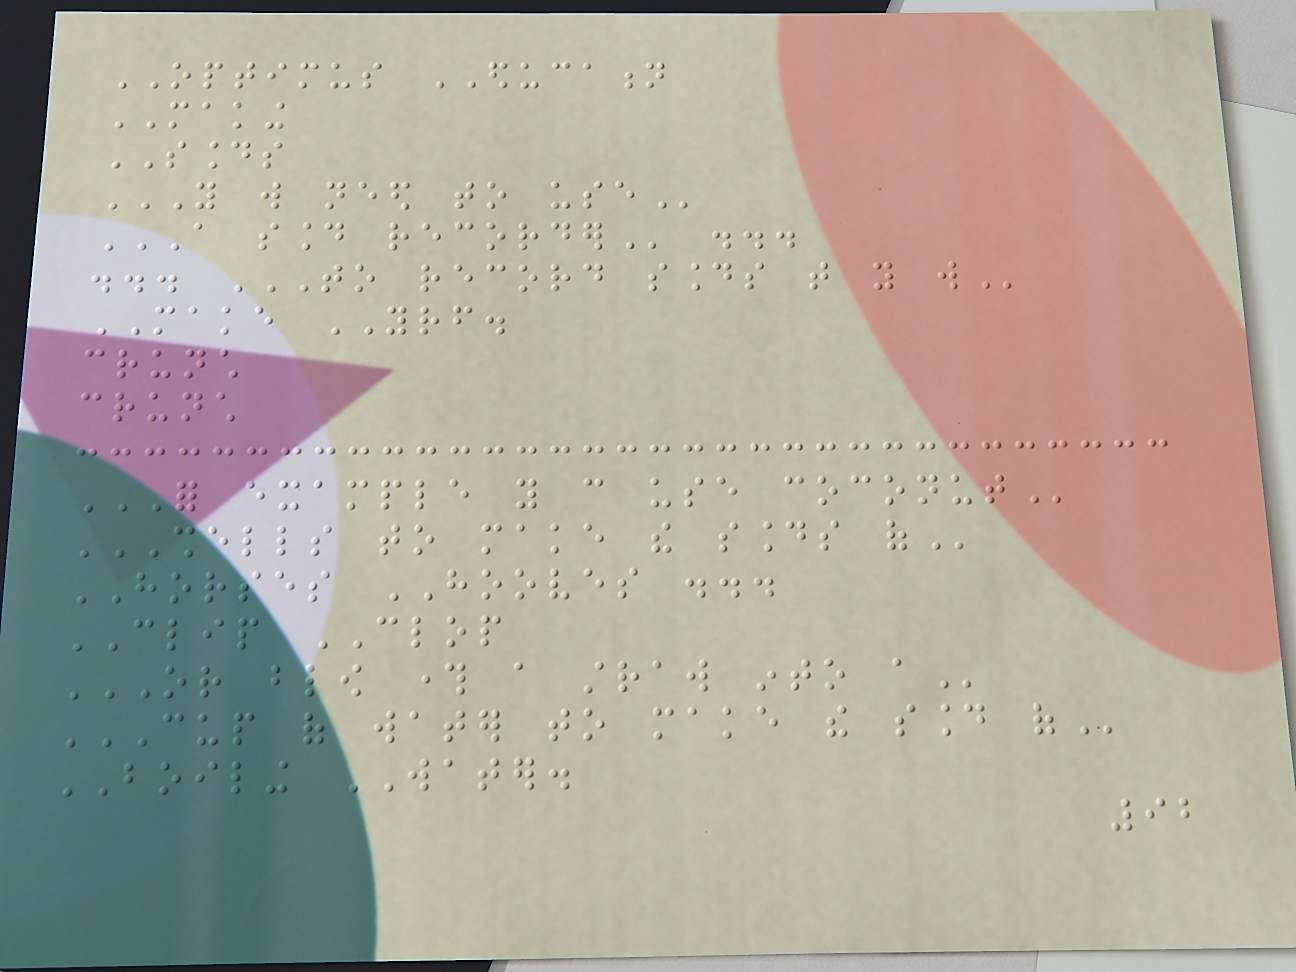OPTIMUS EDUCATION
MAKING
SOUNDS
YOU WILL NEED TO USE
A SOUND RECORDER ...
... TO RECORD SOUNDS THAT YOU WILL
MAKE YOURSELF.
crunch
crunch
FOR EXAMPLE YOU CAN USE COCONUT
SHELLS TO MAKE THE SOUNDS OF
HORSES HOOVES ...
CLIP CLOP
OR BLOW THROUGH A STRAW INTO A
CUP OF WATER TO MAKE THE SOUND OF
BOILING WATER.
92
